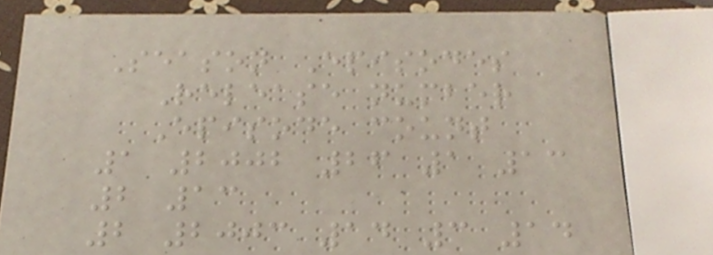Season Episodes
Release number
Episode count
1 2002 26 1 13
2 13
2 2003 14 3 14
